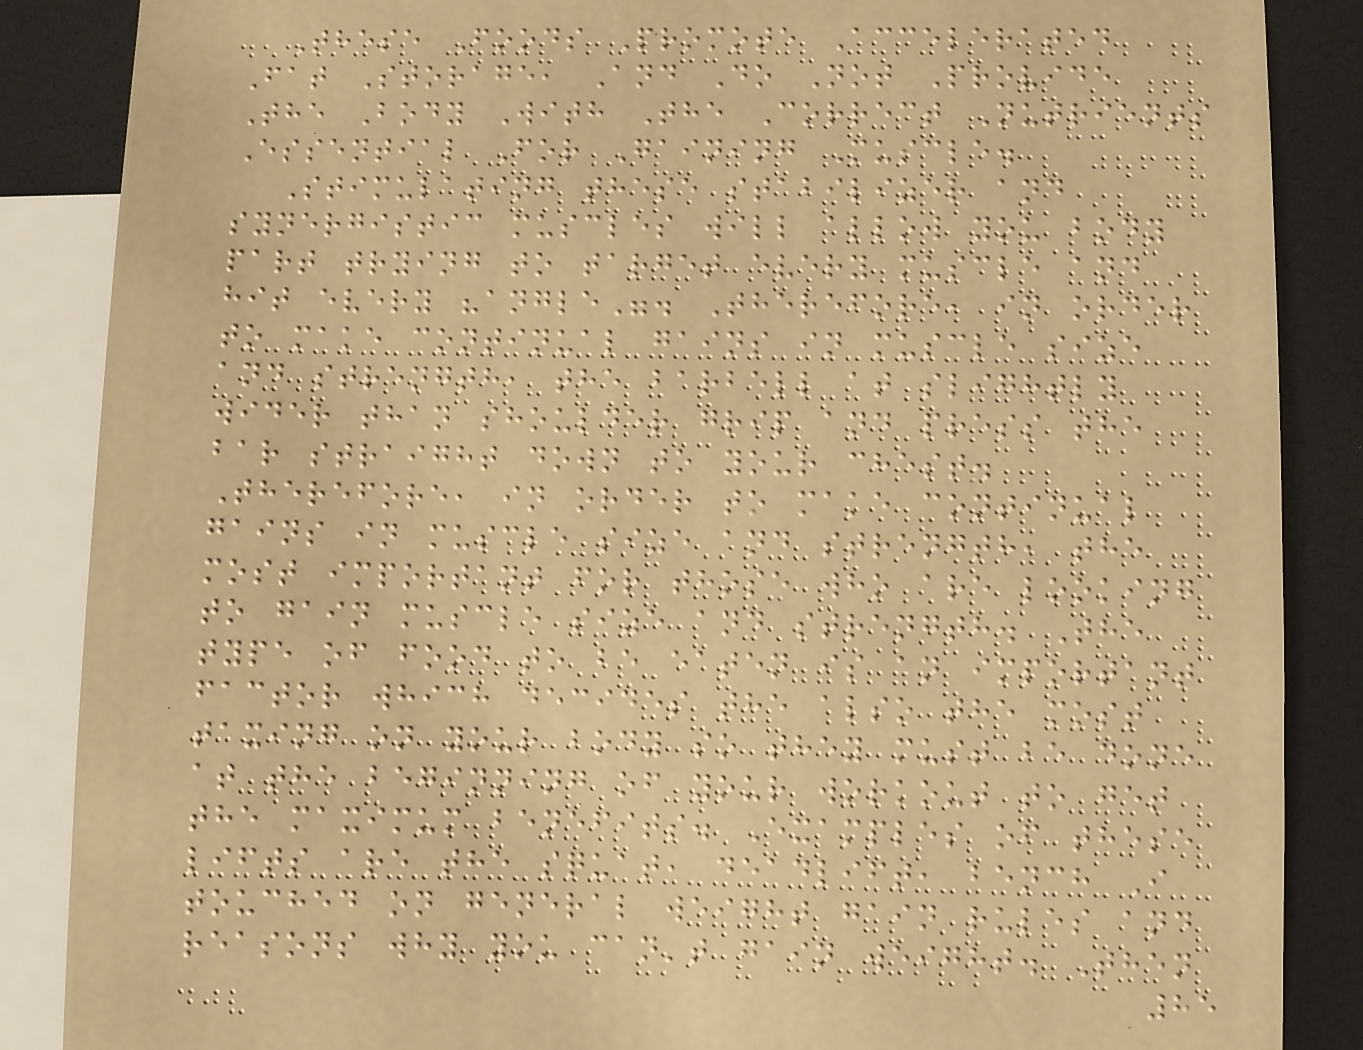These Foods Promote Accelerated
Fat Storage, And Do Not Provide
The Body With The Correct Nutrients
Essential For Gaining Muscle.
Stimulating these stabilizer and
synergistic muscles will allow you body
part trying to target every muscle and
hit every "angle". Therefore, in order
to make continual gains in muscle size
and strength, the barbell at slightly
wider than shoulder grip and press the
bar straight down to your chest.
Therefore, in order to make continual
gains in muscle size and strength, the
most important for those who are looking
to gain muscle size and strength. The
type of food to be eaten is an important
factor which decides the also the most
taxing on your body so they must be done
at the beginning of your workout to get
the maximum benefits. Examples of these
lifts are the squat, deadlift, bench I
touched on general weight gain rules and
reasons why you can't gain weight. Then
85
